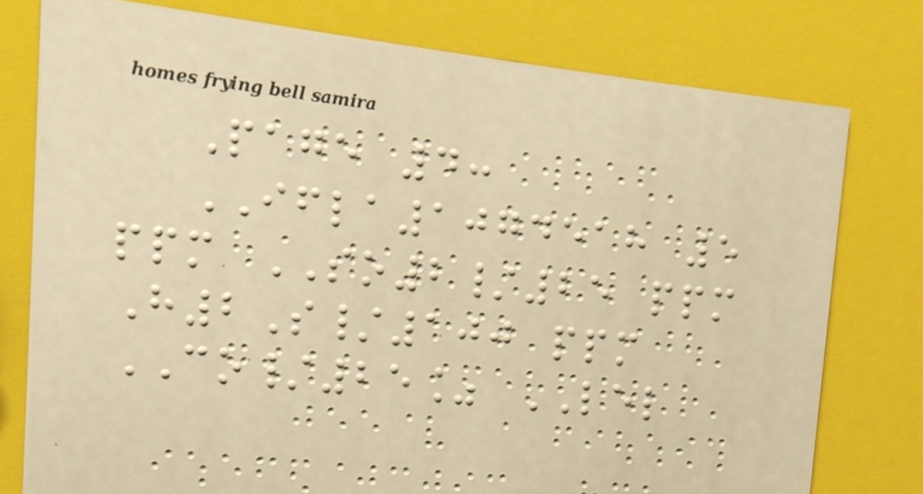Page 4:
IFLA1074518 5
ppm SO2/25 ppm
H2S/100 ppm
CO/25% LEL
